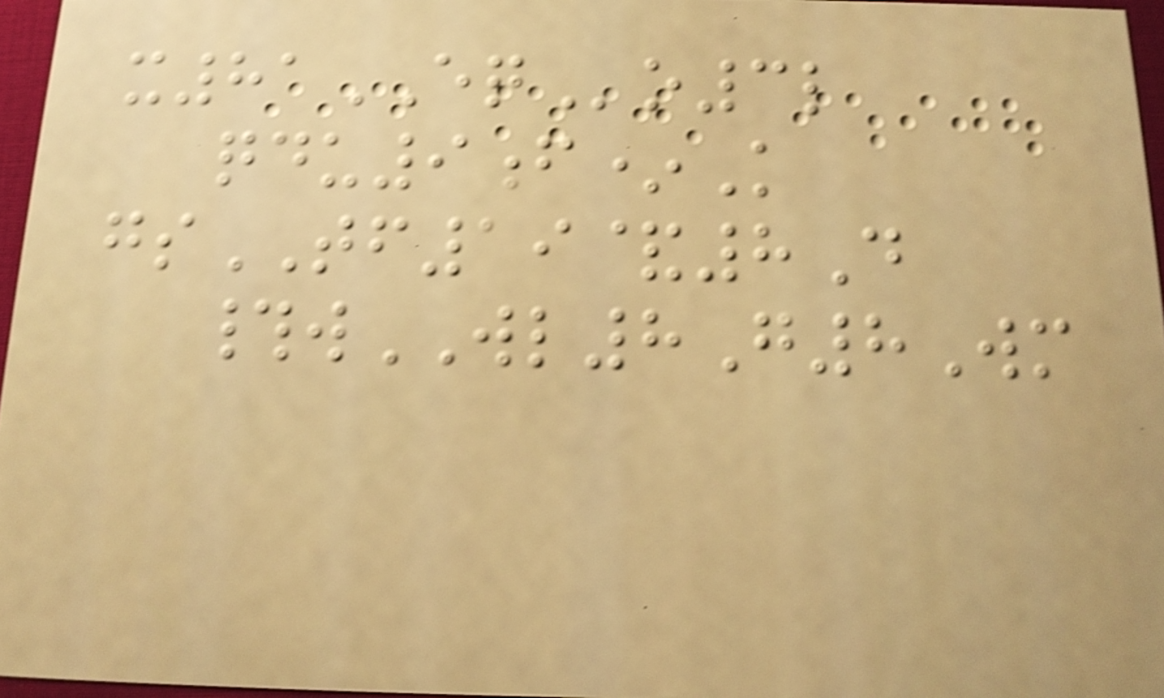x81EQo3l
qdu9f*K
gsTF19&8D
#wWL8G8Wm
